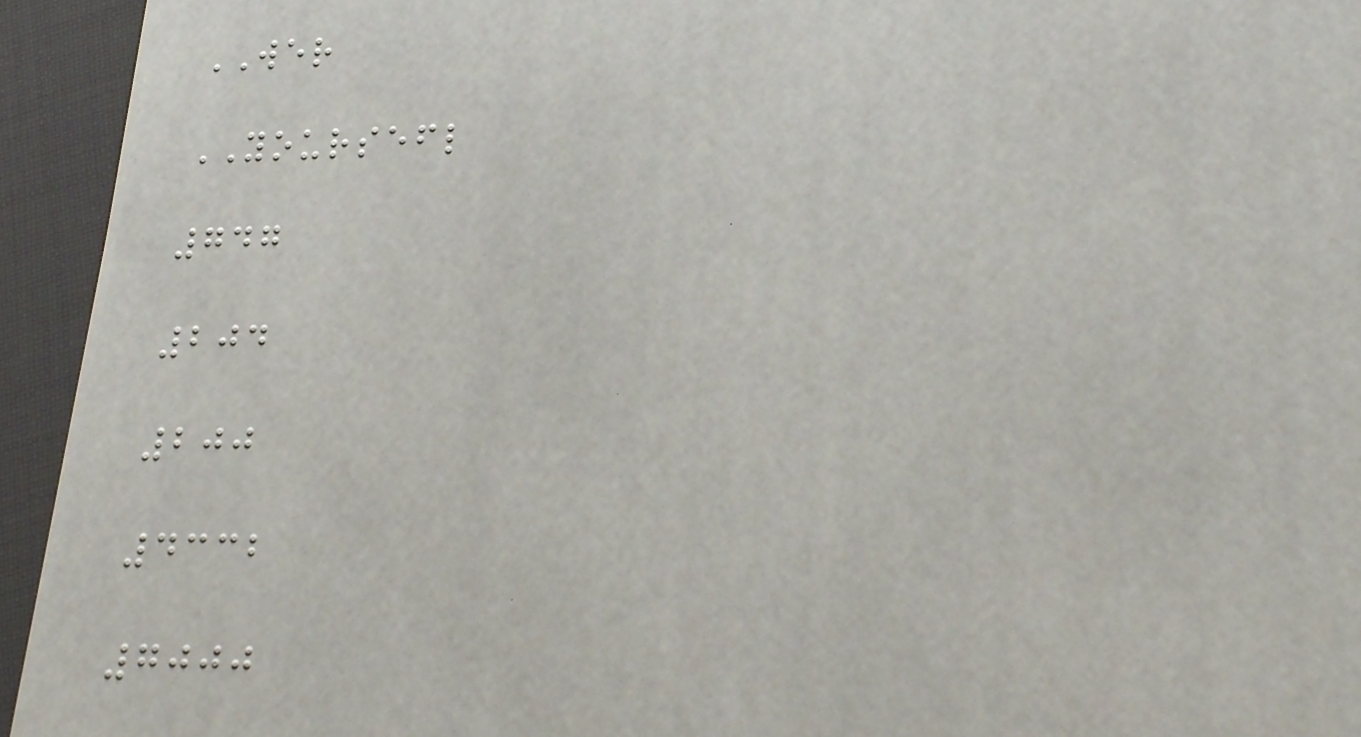WER
YOURSEFL
747
204
200
4332
7000
